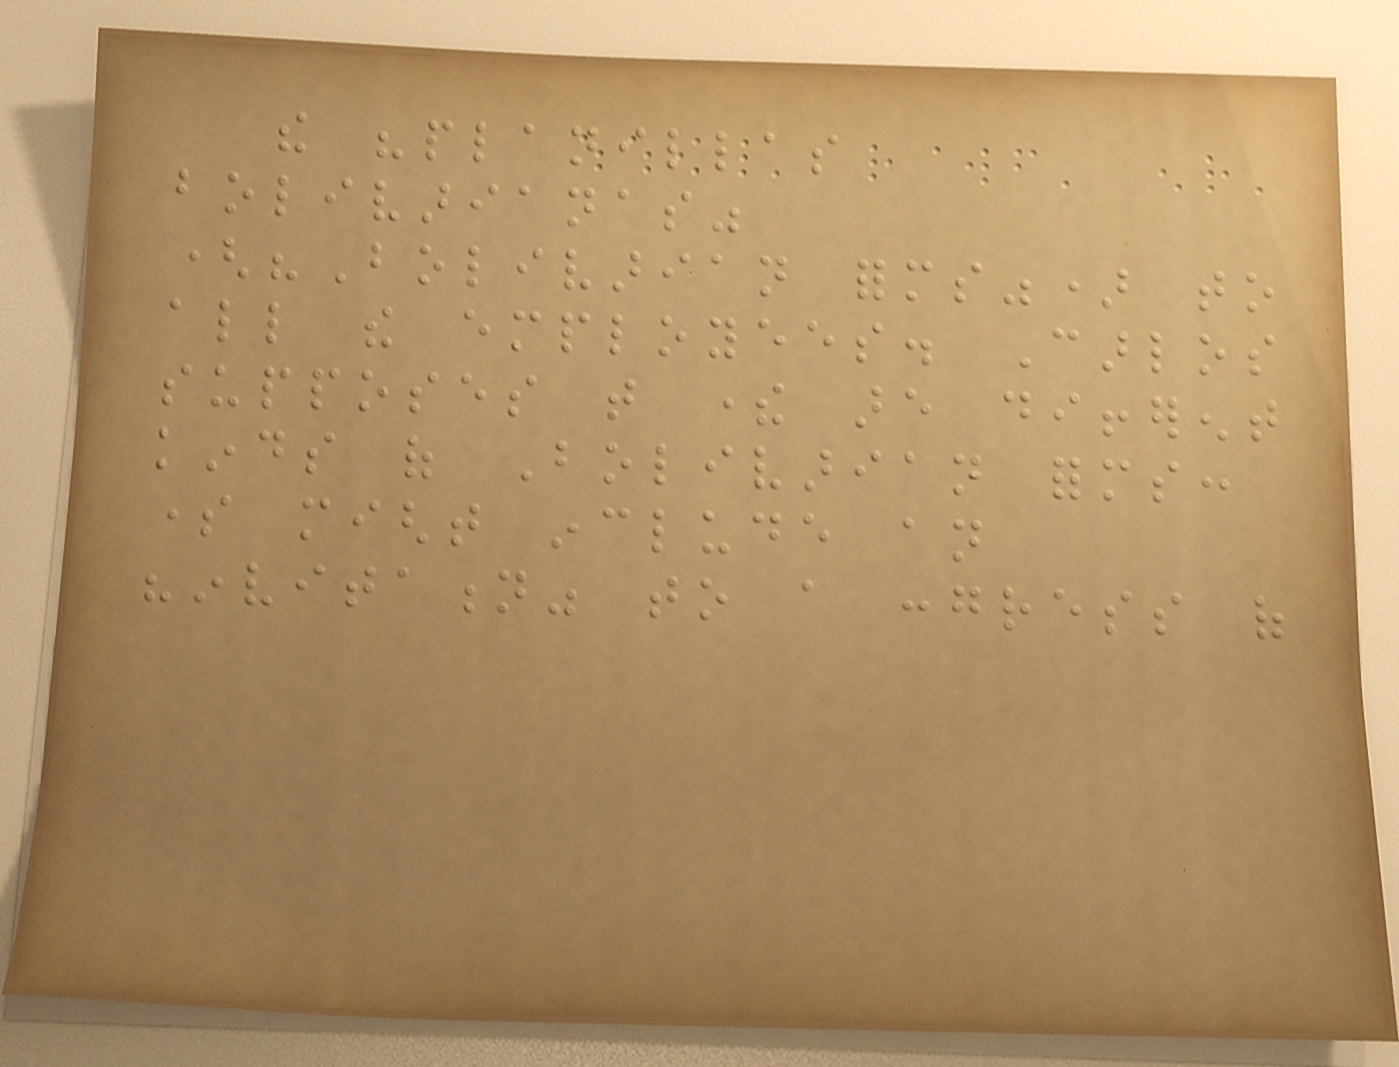the "planillas
bolivarianas"
("Bolivarian forms") to
all the employees. Carlos
supposes that there are different
kinds of Bolivarian forms:
some might include an
"invitation" to a congress of
